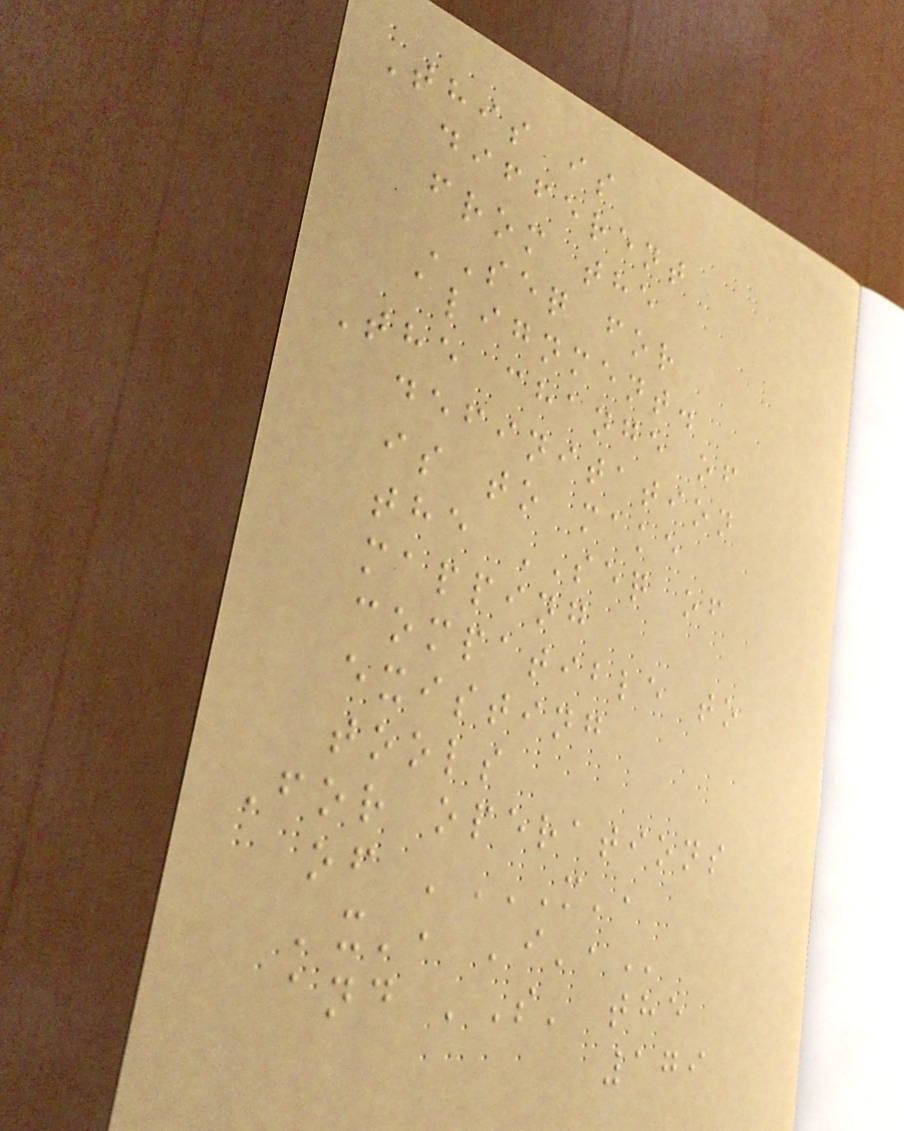This is
different
from the
SEQ for
alignment.
The change of
definitation
is to make
the SEQ of
mapping
compatible to
existing
tools
For operations
of 'M',
'X', 'I',
and 'S' the
179
